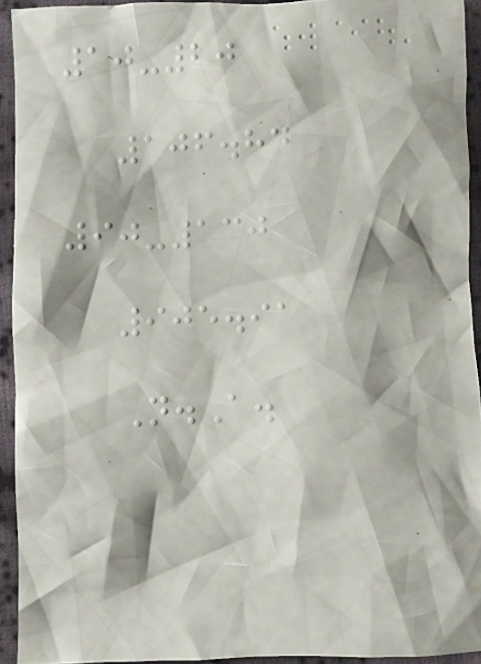10-20
106.84
90-130
905.91
N.A.
